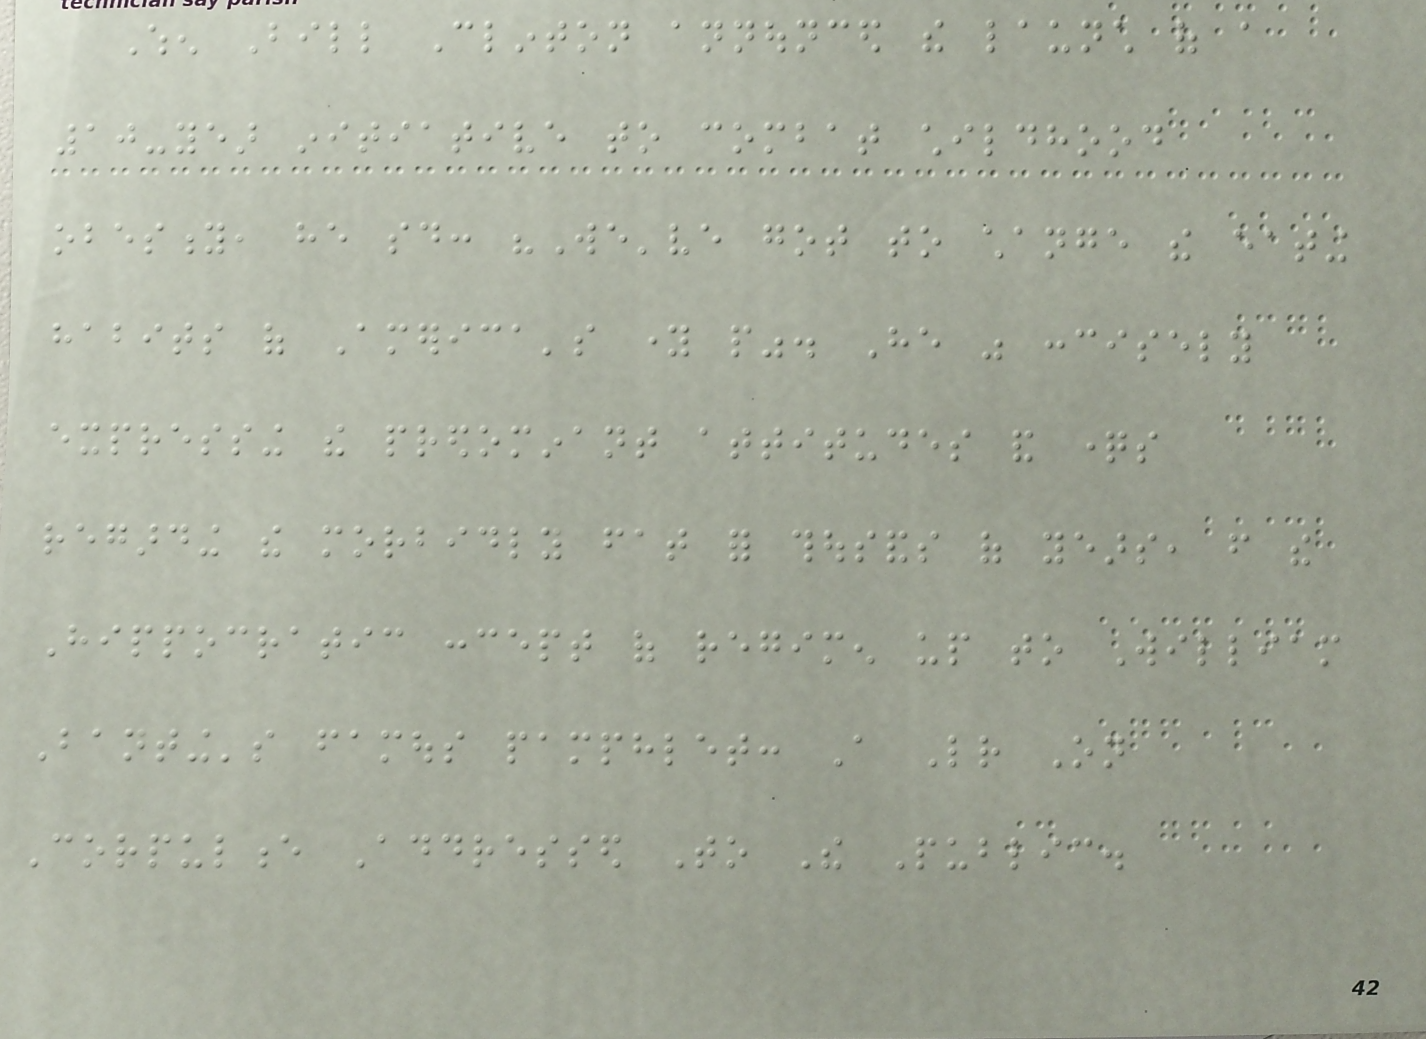When Bill Clinton announced the launch of a
10-year initiative to combat childhood
obesity, he said: "We've got to change the eating
habits of America's young people". He was concisely
expressing the predominant attitudes and questions
regarding the morbidly fat for thousands of years, from the
Hippocratic concept of regimen up to William
Banting's famous pamphlet: A Letter On
Corpulence Addressed To The Public.
